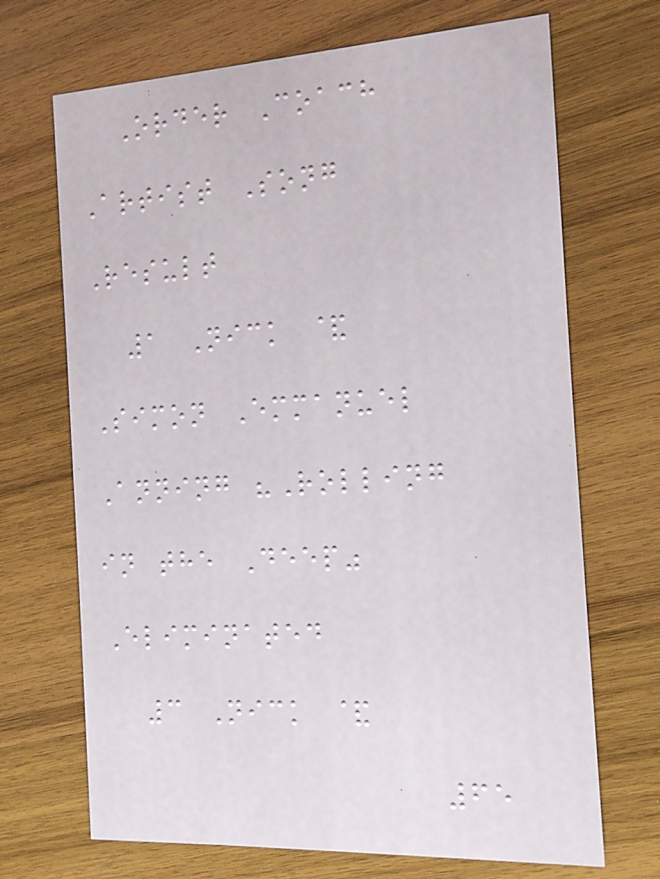Order Coach
Artist Song
Result
1 Nick &
Simon Emmanuel
Anning "Rolling
in the Deep"
Eliminated
3 Nick &
65
